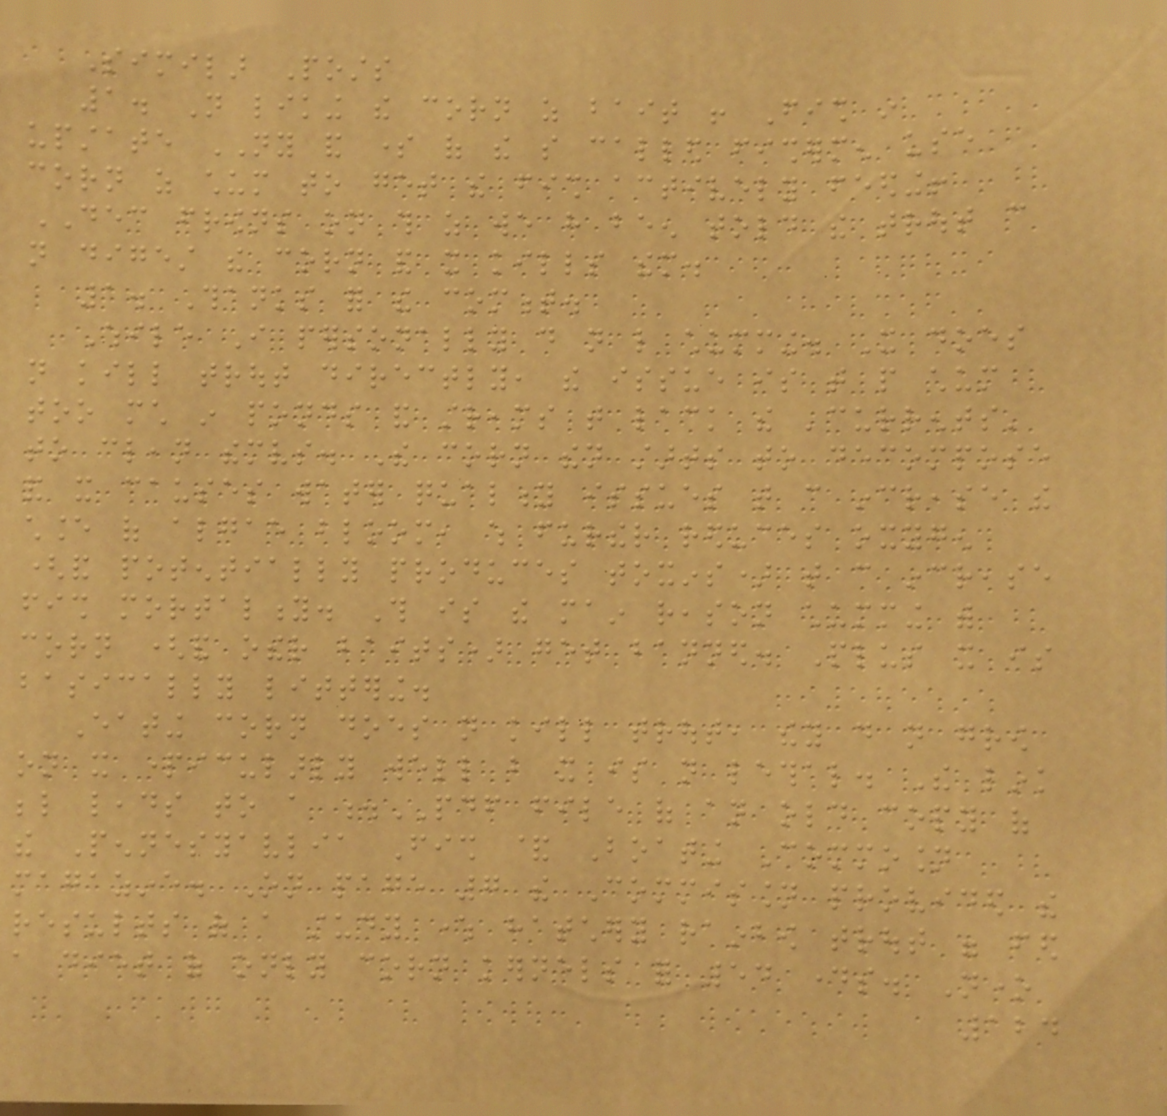Similar Posts
1. Not liking the corn as bait ! Fish in
upstate NY and some of the so called fishermen use
corn as chum to get the fish actively feeding!
DEC frowns on this as we have been told the trout can
not digest the corn and it kills them.
1. Thanks for the comment.
While I personally do not like chumming. It does
not kill trout directly, the issue is that people chum
too much in ponds and streams that lack the 'currents'
to clean themselves. The corn then starts to decompose
and it causes water quality issues that can increase the
chance of algae bloom, which further reduces oxygen
(and potentially produces toxins) that can increase
fish mortality. This is the main reason chumming with
corn (and other baits) get banned. Plus it is
basically littering.
Eating corn does not kill trout, they do not grow
on it particularly well but it is not lethal. The link
below leads to a .PDF file of an old copy of
the Pennesyavlia Fish & Boating Commosion
magazine. On page 7 the Commission provided the
results of a study where hatchery rainbow trout were fed
a diet of only corn kernels for 54 days. None
124
